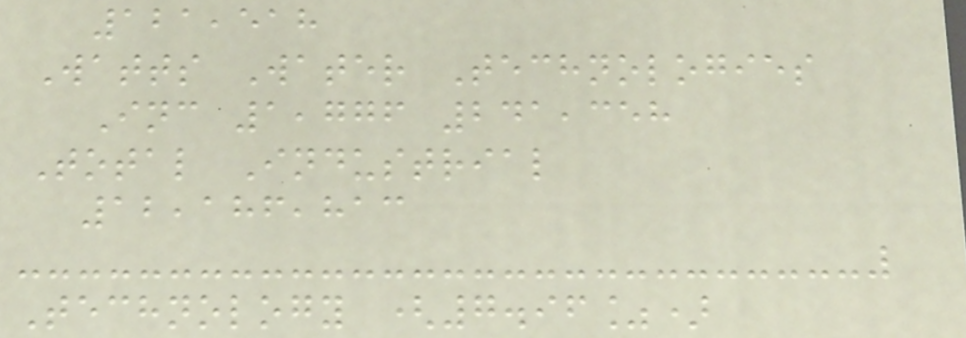121,518
Watts Water Technologies
Inc 1,776 241,358
Total Industrial
12,186,813
Technology (7.96%)
